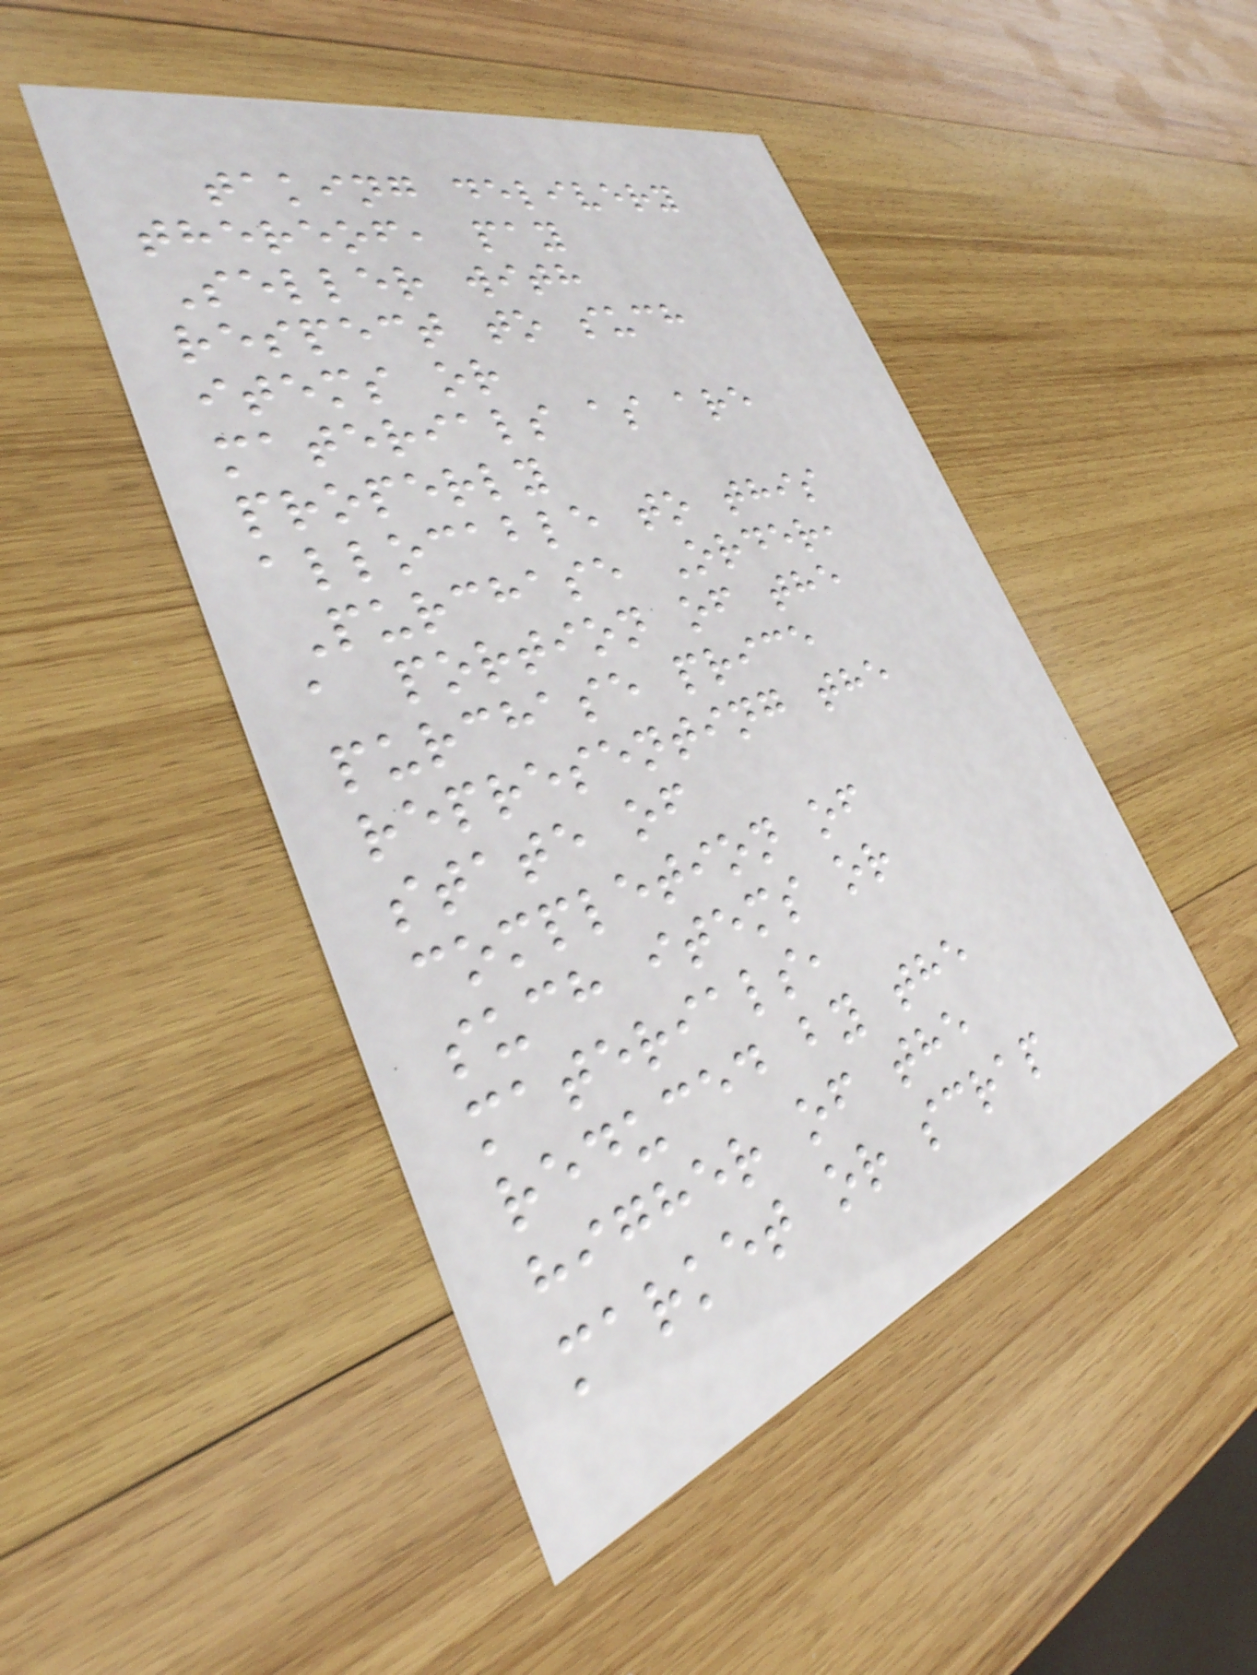taking delivery
thereof, pay
Seller with
respect to such
items or
materials as are
properly
allocable to this
Purchase Order,
a portion of the
purchase price
representing the
state of
completion of
such items or
materials,
reduced by the
higher of the
market or scrap
